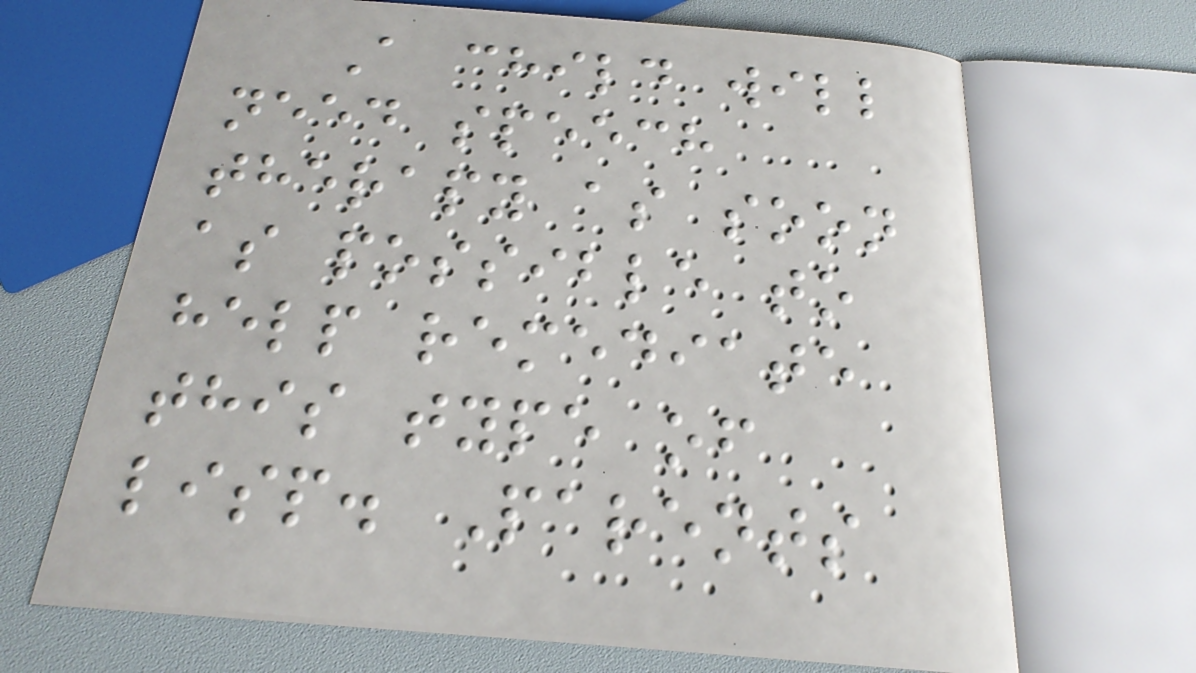A child will
need speech
therapy as soon
as possible to
help remediate
this type of
lisp. Parents
